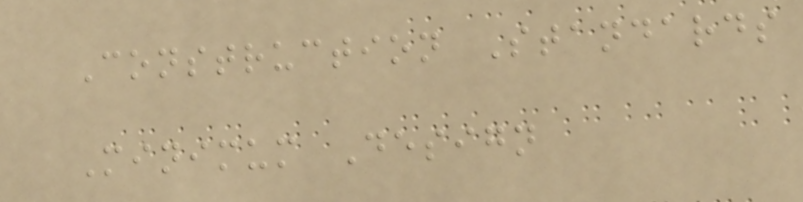Construction Standards
Minimum Design
